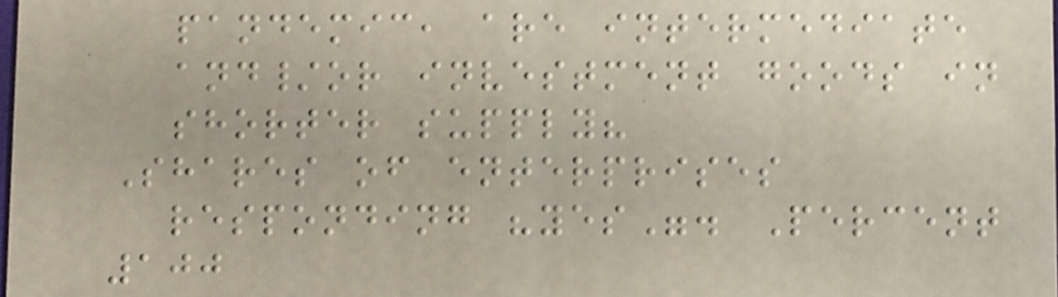pandemic, are intermediate
and/or investment goods in
shorter supply?
Shares of enterprises
responding "yes". Percent
100
